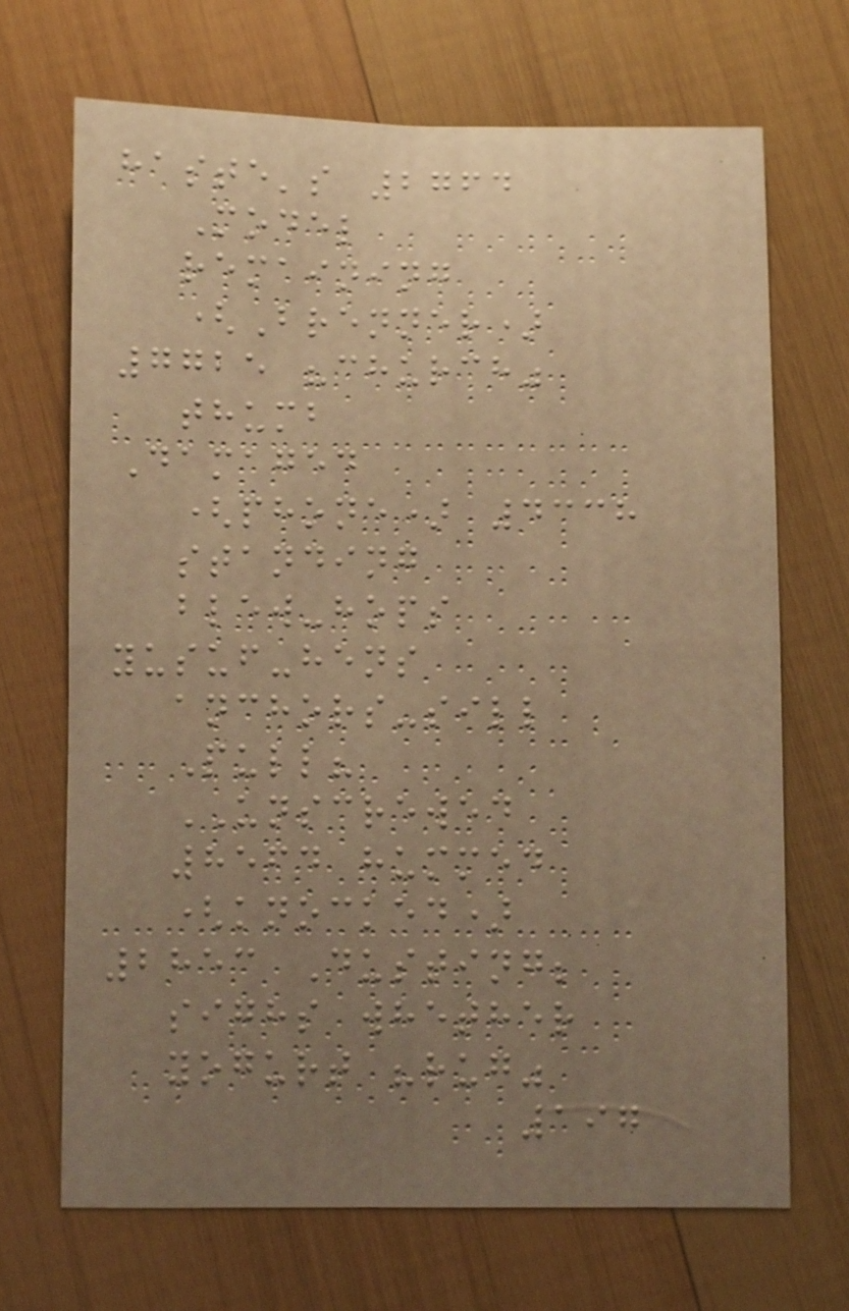haste's 2764
Model
remaining
(Brenner)
7725 "church"
thumb
Damaged
(phone) 4338
standing
blew-hops
yusuf-hens
anchors-sill
Pull?
UNSCREWED
8564 hummed
(knocked)
2853 Dusting;
sighs whether
yogurt "rug"
197
